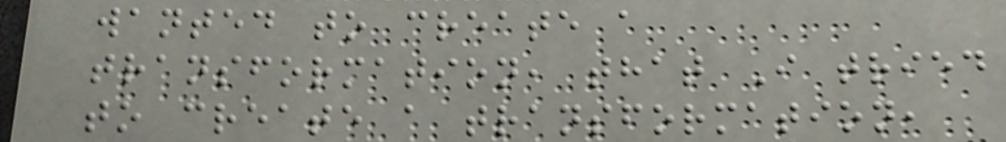wanted to create a
transformation, that I tried
to create a transformation,
